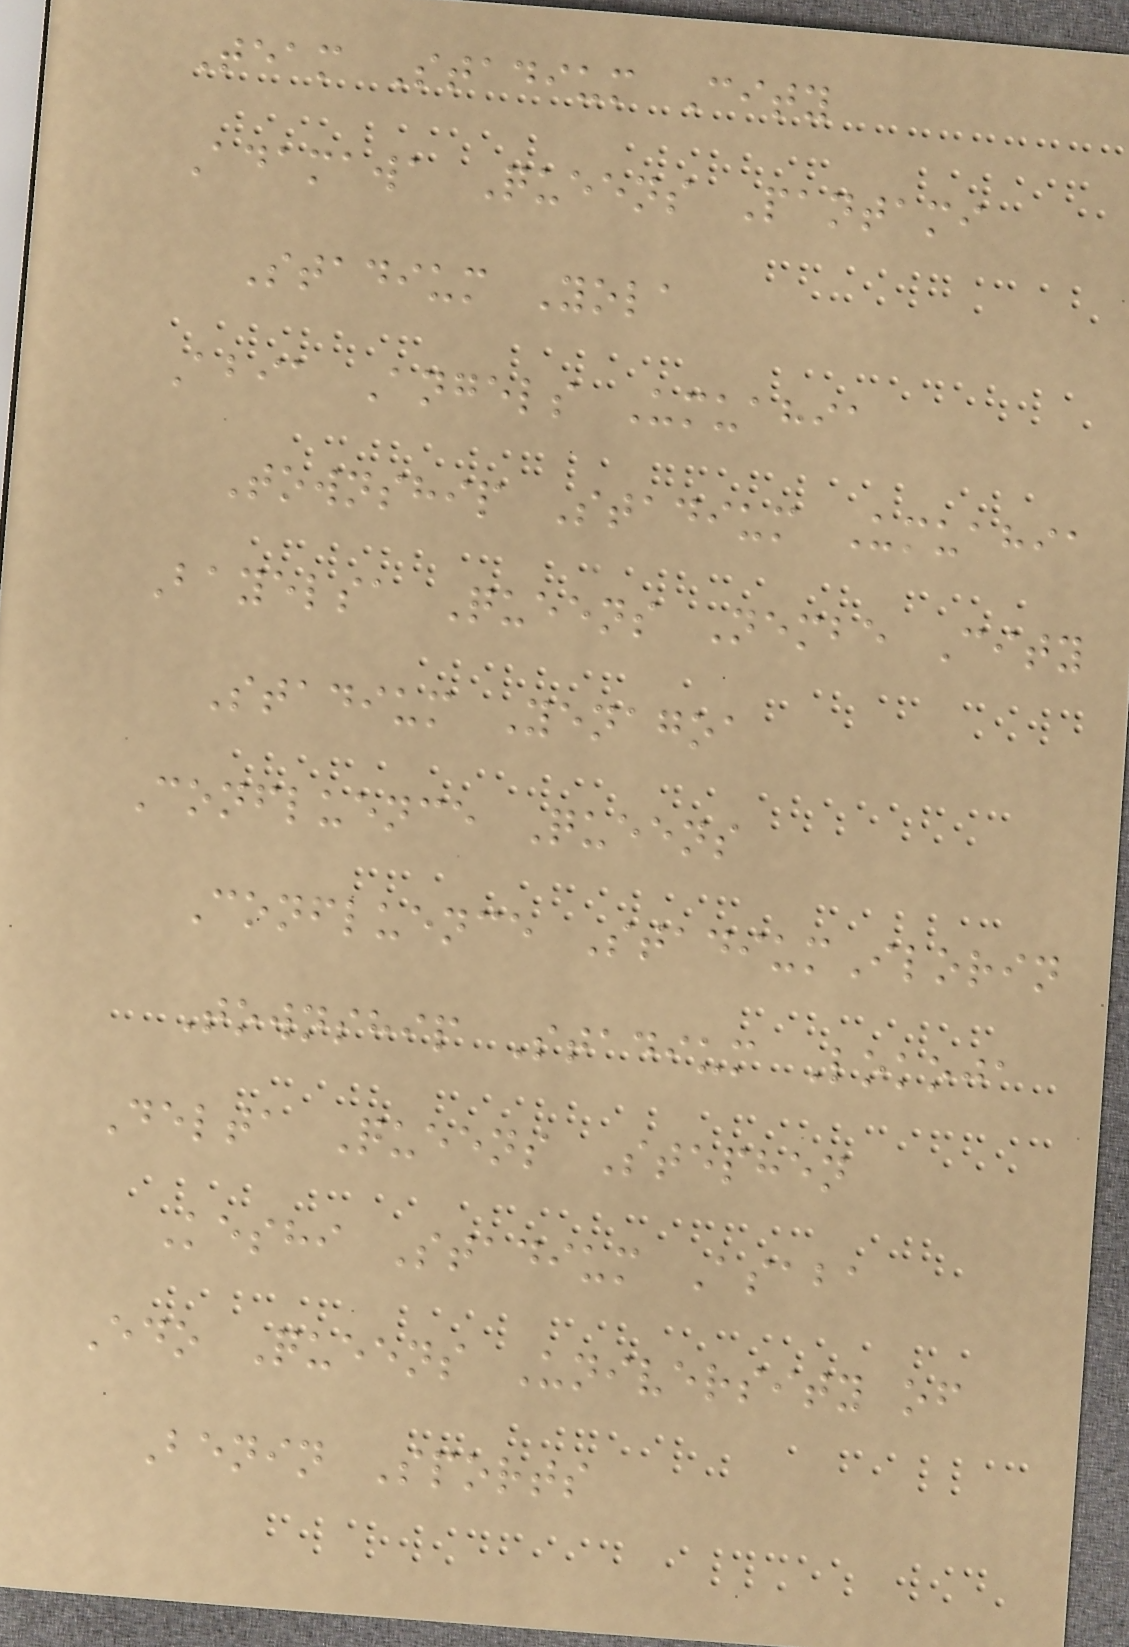Team Stadium City
Adamawa Queens Pantami
Stadium Yola
Abia Angels Umuahia
Township Stadium Umuahia
Bayelsa Queens Nembe City
Stadium Yenagoa
Confluence Queens
Confluence StadiumIlorin
Township Stadium Lokoja
Delta Queens Stephen
Keshi Stadium Asaba
Edo Queens University of
Benin Sports
